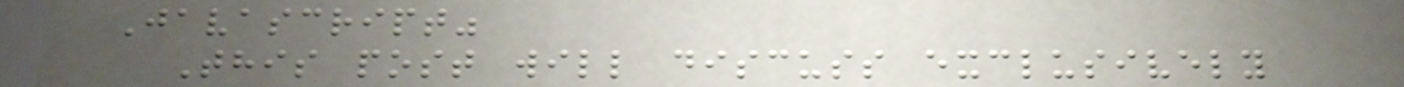Javascript"
This post will discuss exclusively
